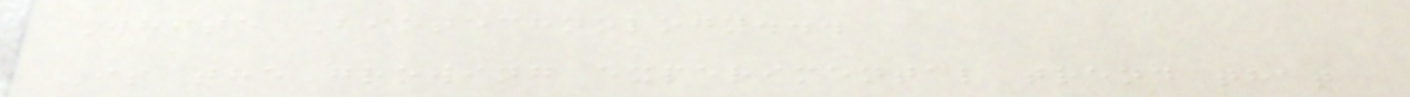White Biotechnology...
Is the growing experimental trend that
